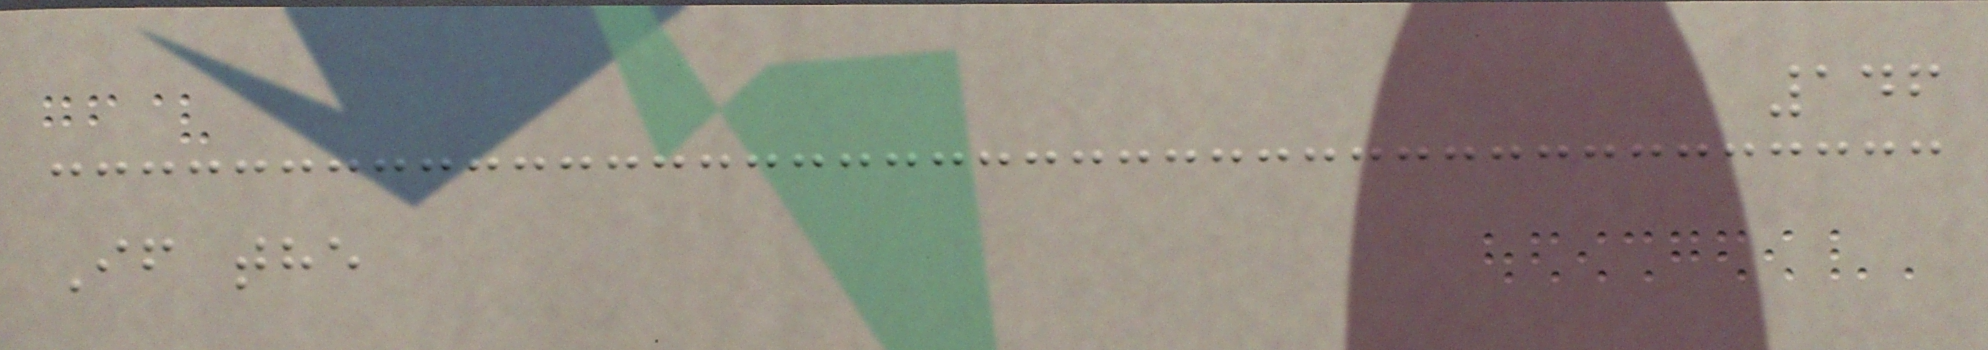146
If the
